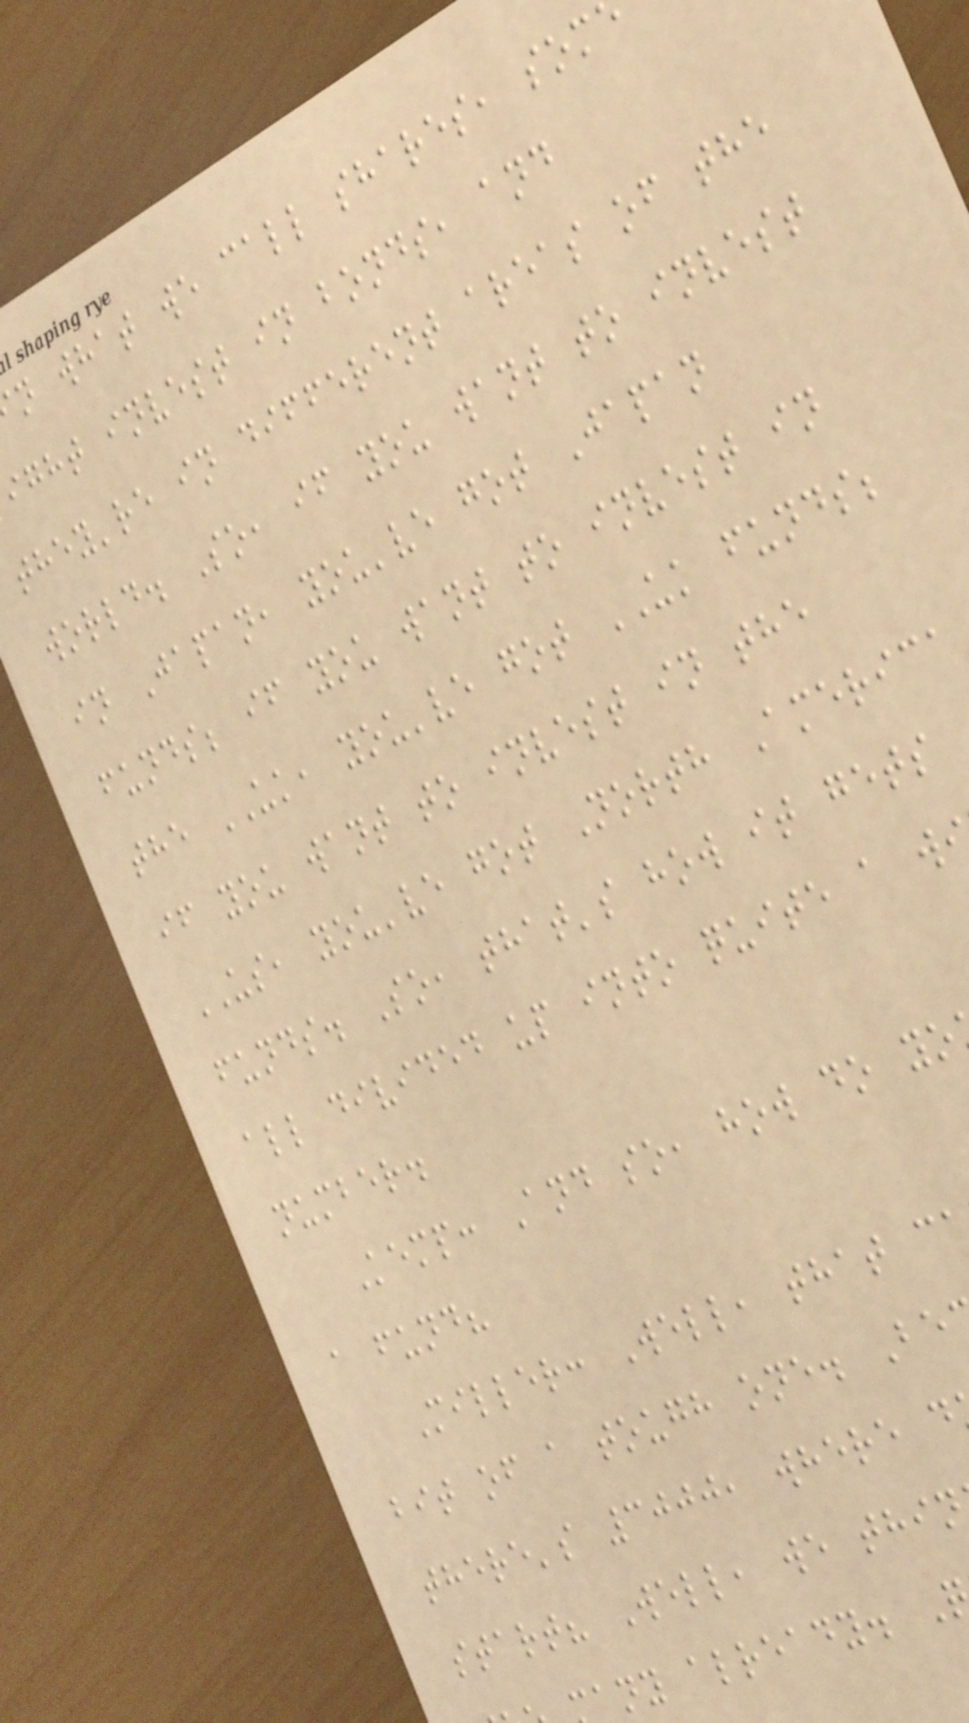n what we call shares, som
ight invest in bonds, and
they're in different areas of the
world. So, if you want to invest
in Japan, you've got Japan
funds; if you want to invest in
the UK, you've got UK funds;
if you want to invest in the
US, you've got North America
funds. So, that's how it gets
all divided up into quite a w
number.
Kemp: And so, how do yo
a fund?
Miller: Well, that c
bit of a tough one. Be
there's 3000, where d
start? Well, we thin
any already.
